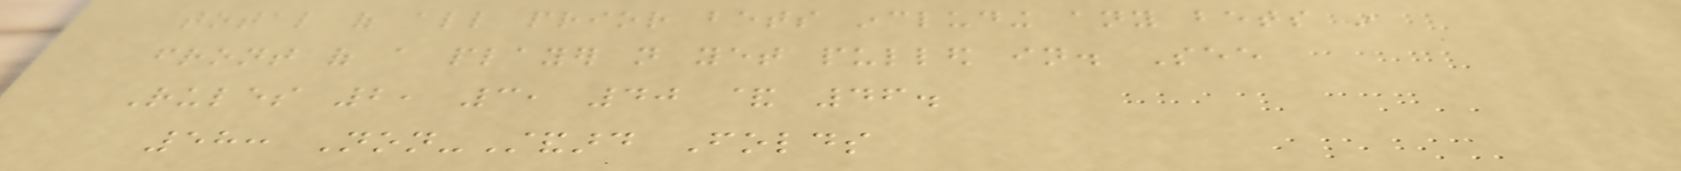total of all prior bets including any bets in
front of a player not yet pulled in. See
Rules 2, 3, 40 & 46.
58: Non-Standard Folds
